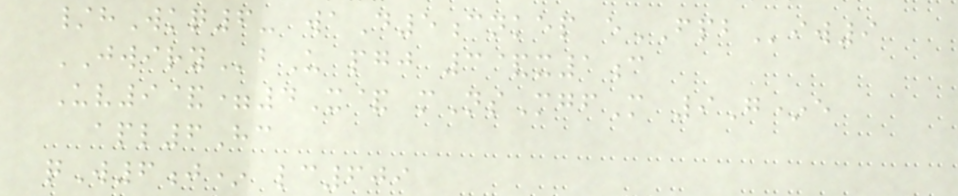/hWkq6- waD5cnkep eFPBiw9
JWIRYbU pgj 3&x1c
Uv9&=4X& mNsMgfM 9G*e
apl6Hc
qW6j* lc609
